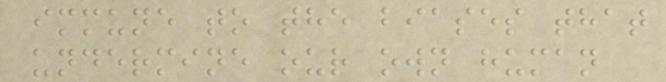immune to the biases that
undermine our own human
